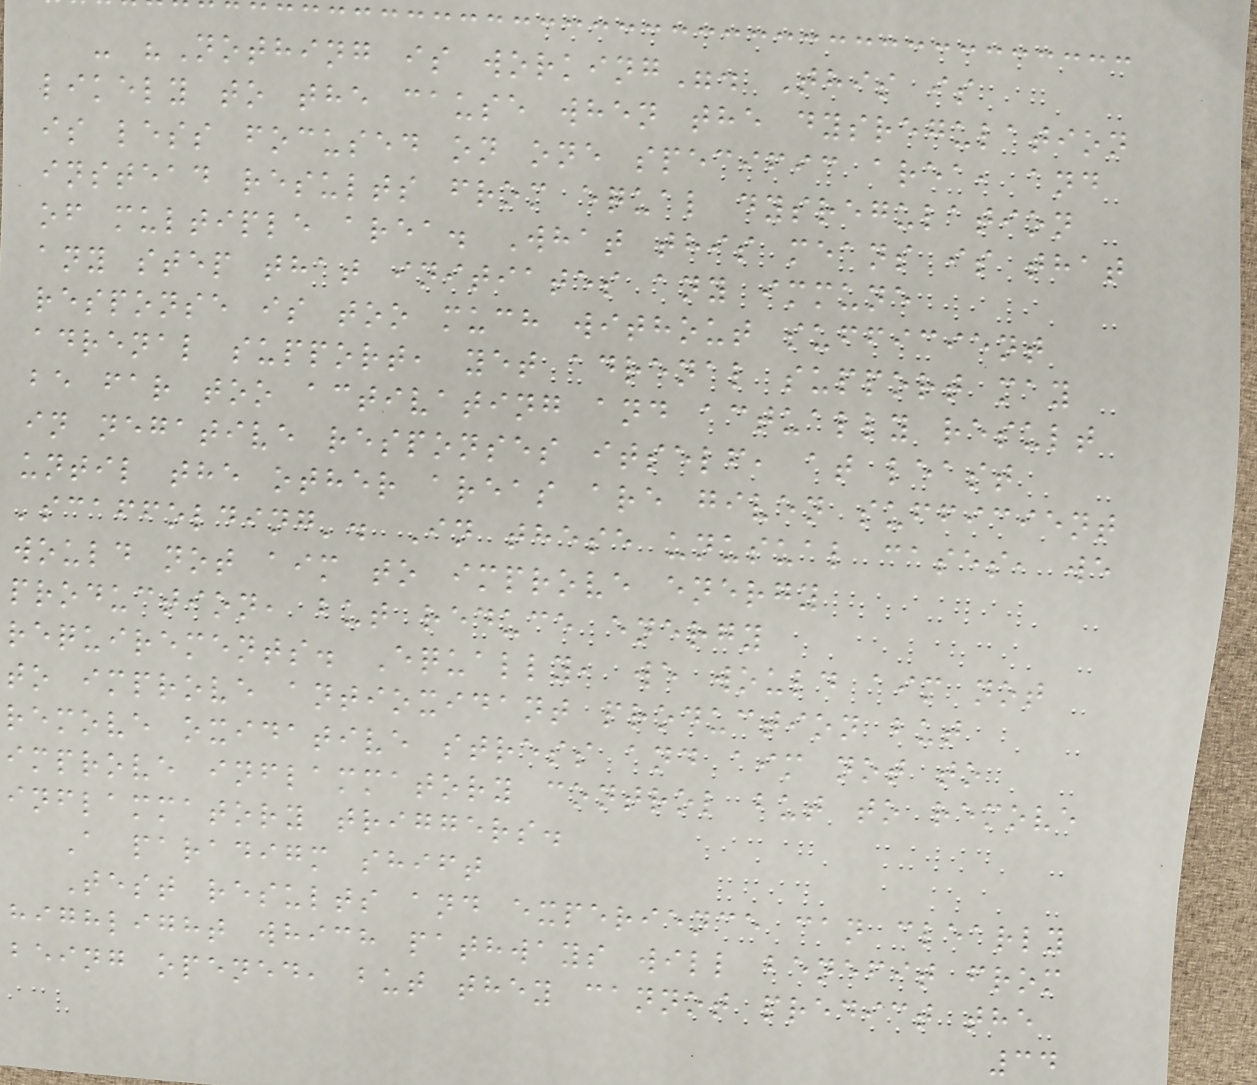- "Nothing is working". This is
likely to the cause when the dysregulation
is less focused on one specific area, and
instead results from equal dysregulation
of multiple area. What this means is that
any step that initiates any immune
response is too much without sufficient
adrenal support, yet adrenal support may
be far too activating and actually result
in negative responses itself, at least
until the other areas are given sufficient
'scaffolding'. In these unusual cases, we
would not aim to improve energy
production, but reduce energy
requirements. Equally, we would aim not
to improve antioxidant production but
remove oxidative stress and aim not to
improve inflammatory control but to remove
inflammatory triggers.
A paradigm shift
Test results and experience can clearly
highlight which pathways will benefit from
being opened, but they cannot predict the
34
